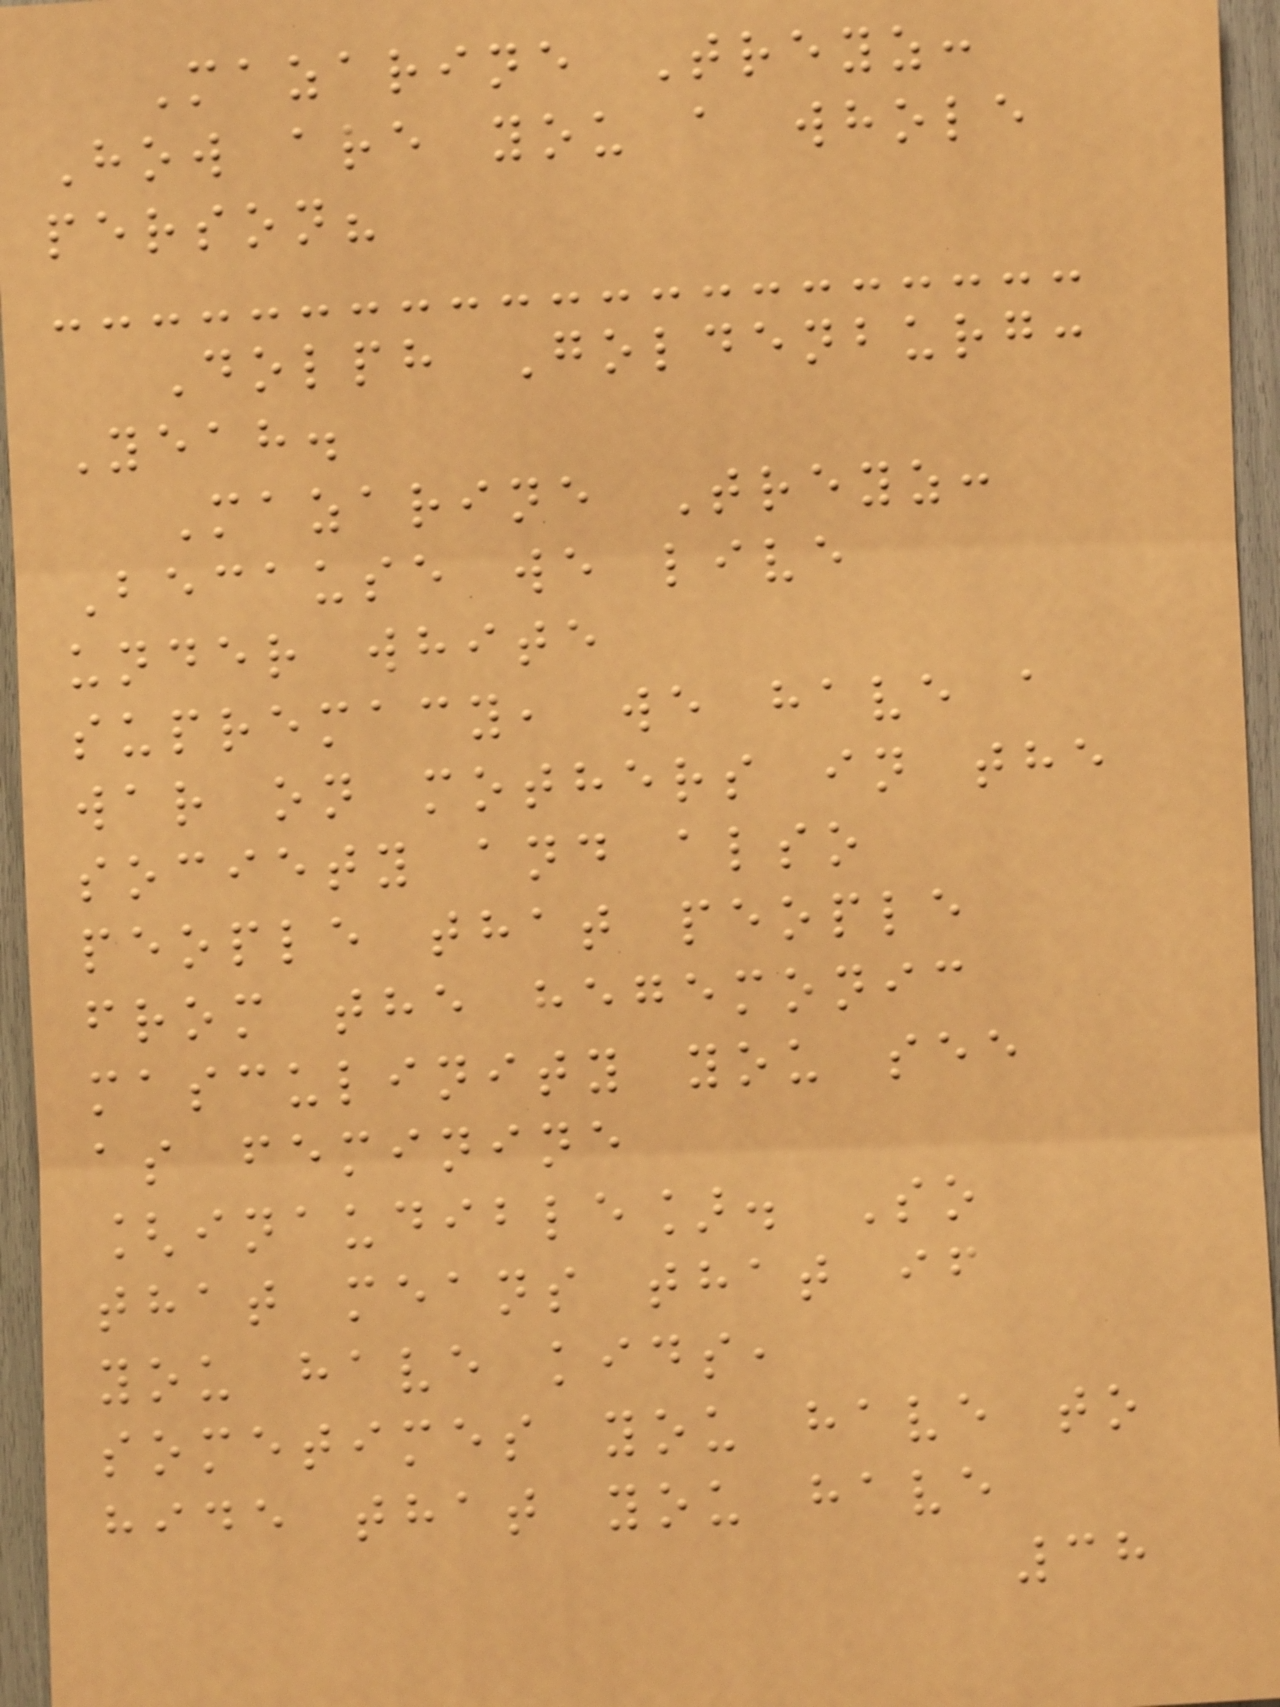Mazarine Treyz:
How are you a whole
person?
Dolph Goldenburg:
Yeah.
Mazarine Treyz:
Because we live
under white
supremacy, we have a
war on mothers in the
society and also
people that people
from the hegemonic
masculinity you see
as feminine
[inaudible]. So
that means that if
you have kids,
sometimes you have to
hide that you have
38
